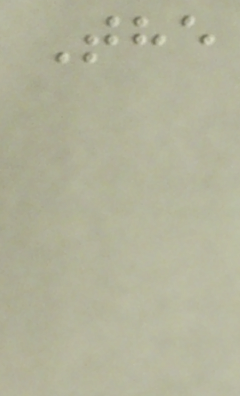The
